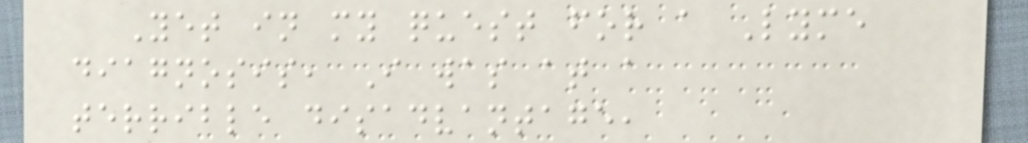Yet in my quest for a Lyme
diagnosis, I was at a
terrible disadvantage,
